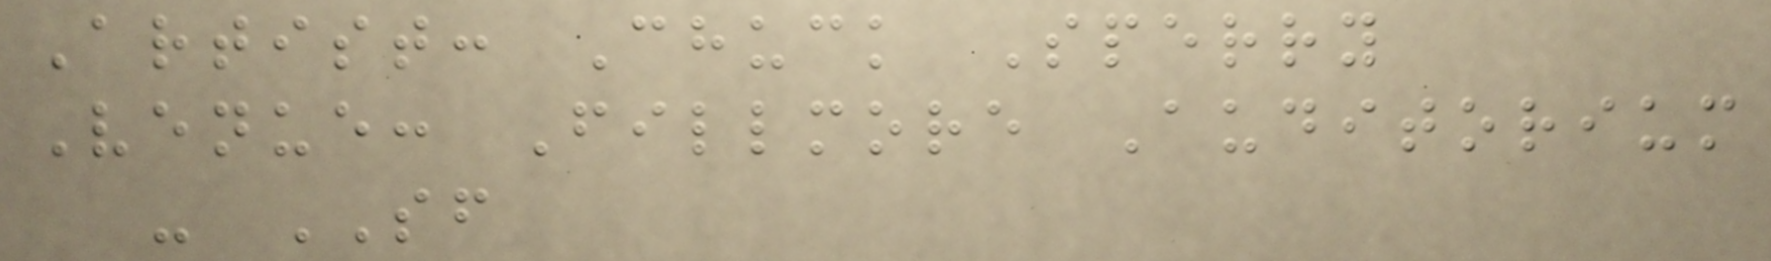Artist: Chuck Sperry
Venue: Fillmore Auditorium
- SF
